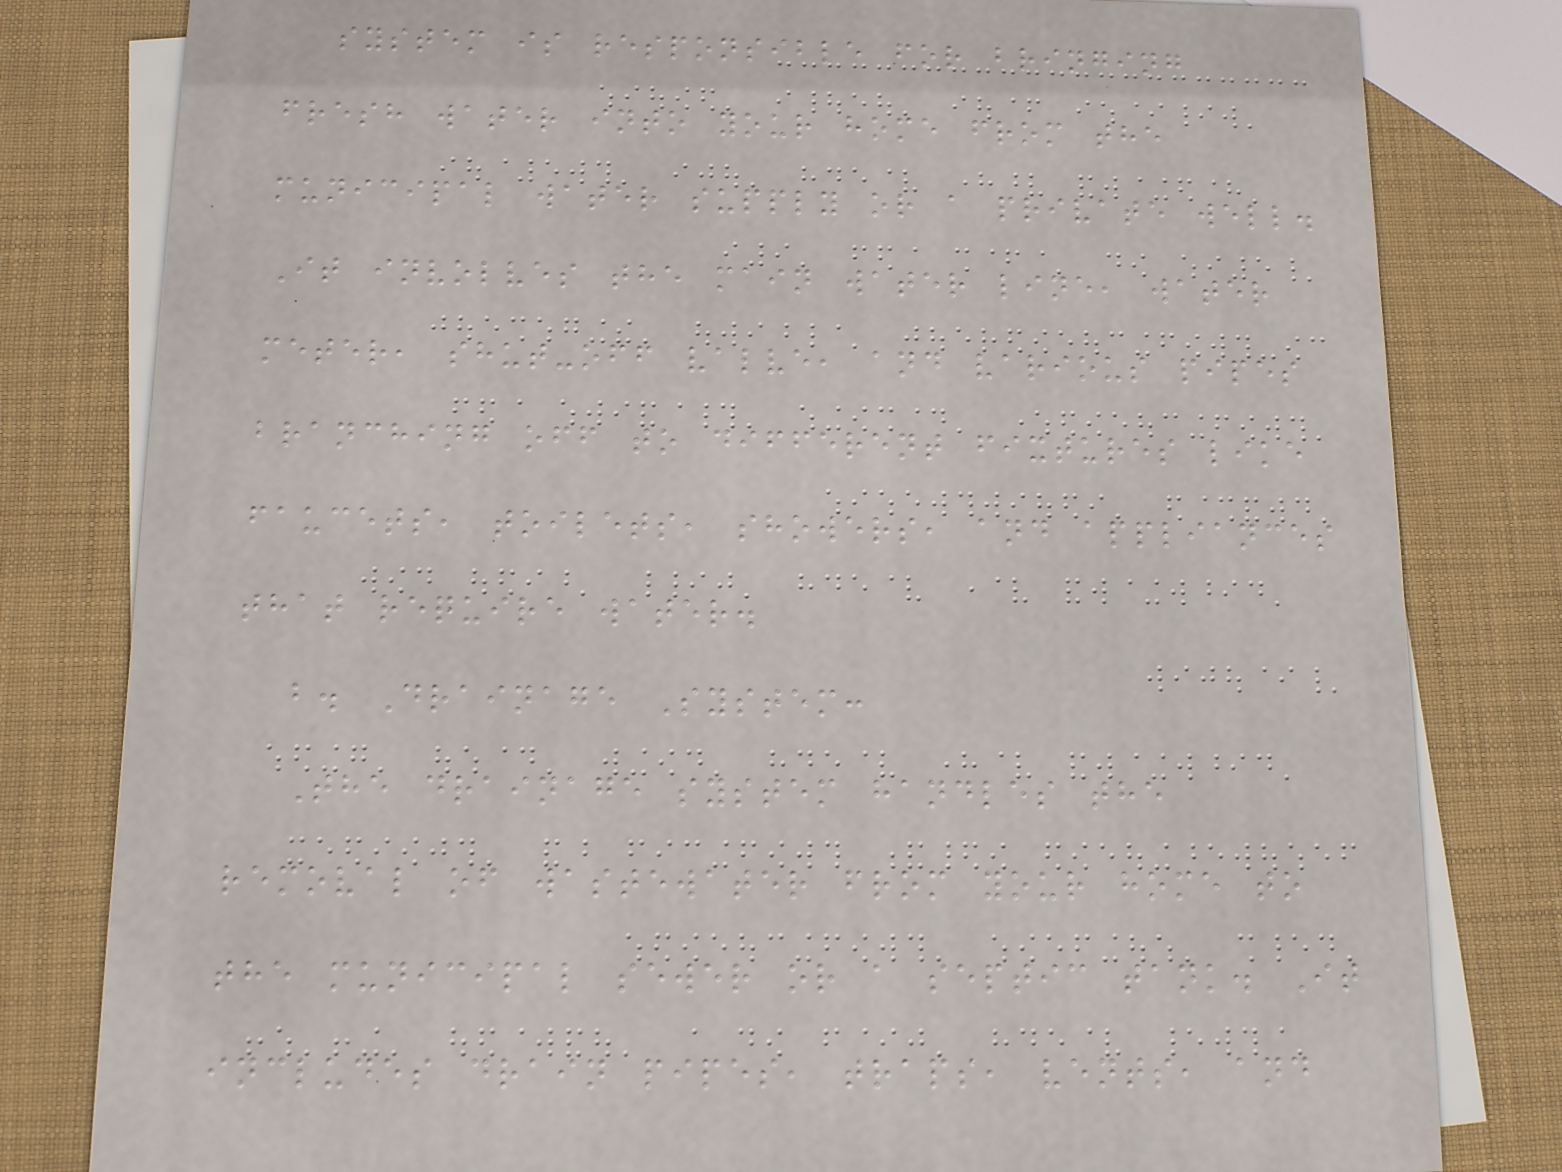system is responsible for bringing
fresh water into your home from the
municipal water supply or a private well.
It involves the main water line, water
meter, shut-off valve, and various pipes
branching off to different fixtures like
faucets, toilets, showers, and appliances
that require water.
b. Drainage System:
The drainage system handles the
removal of wastewater from your home to
the municipal sewer or a septic tank. It
includes drain pipes, traps, vents, and
